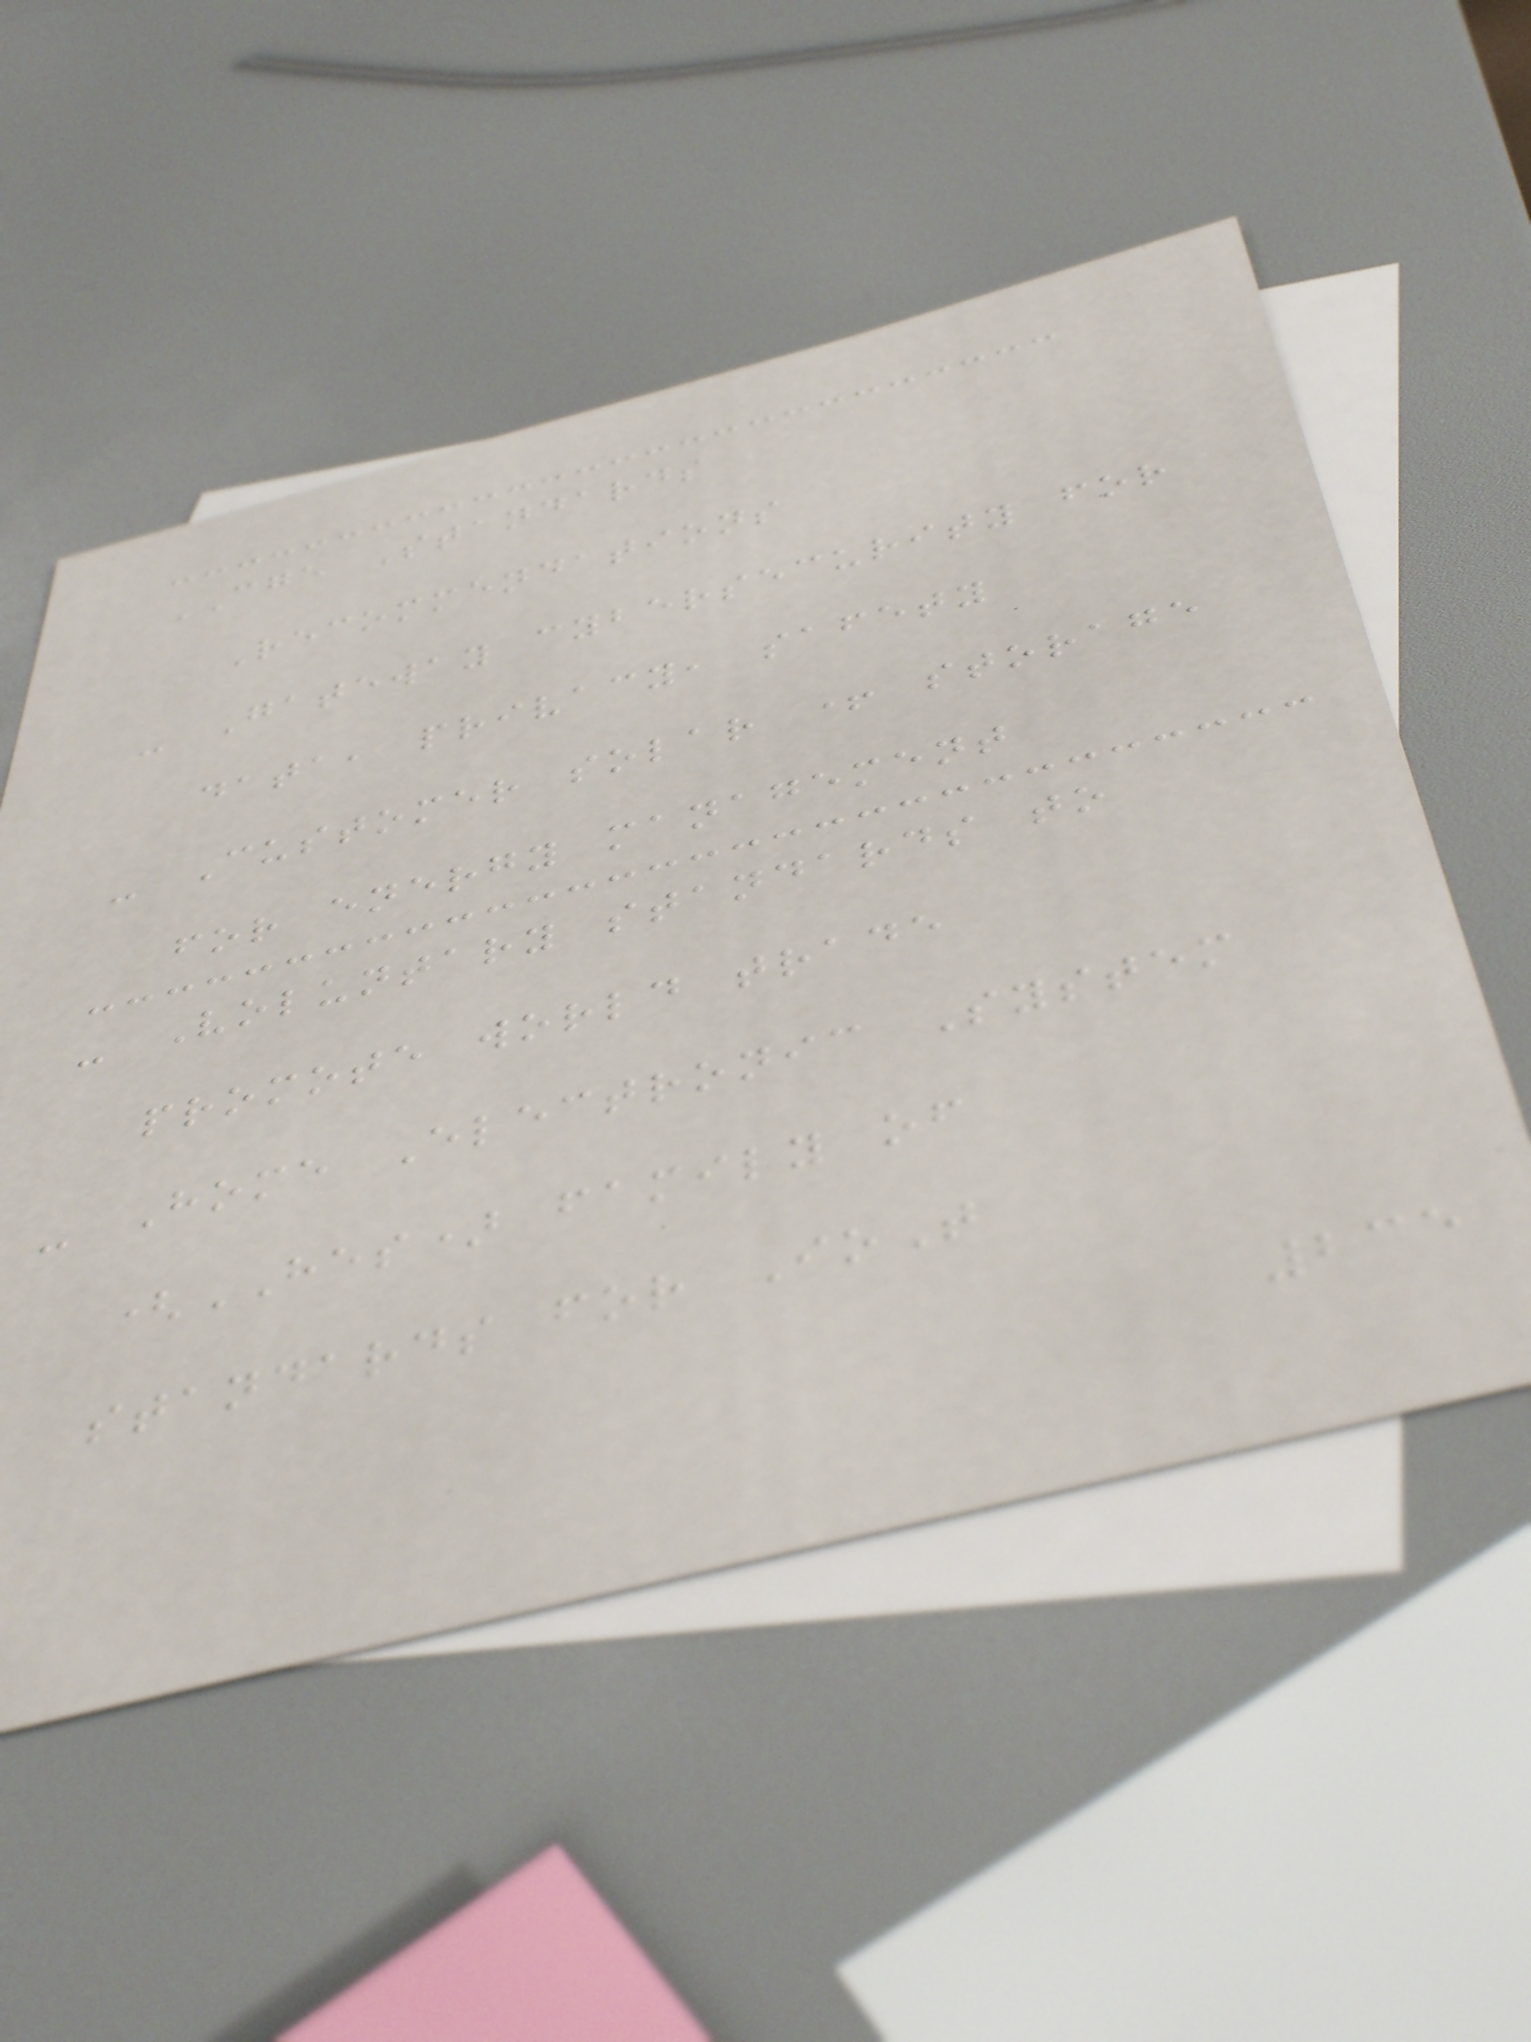CGE Standards
Recommendations
- Gateway cybersecurity for
data, privacy, safety
- Customer solar + storage
for energy management
- Voluntary standards to
promote world trade
- Home Electronic System
(HES) family of
standards for IoT
235
